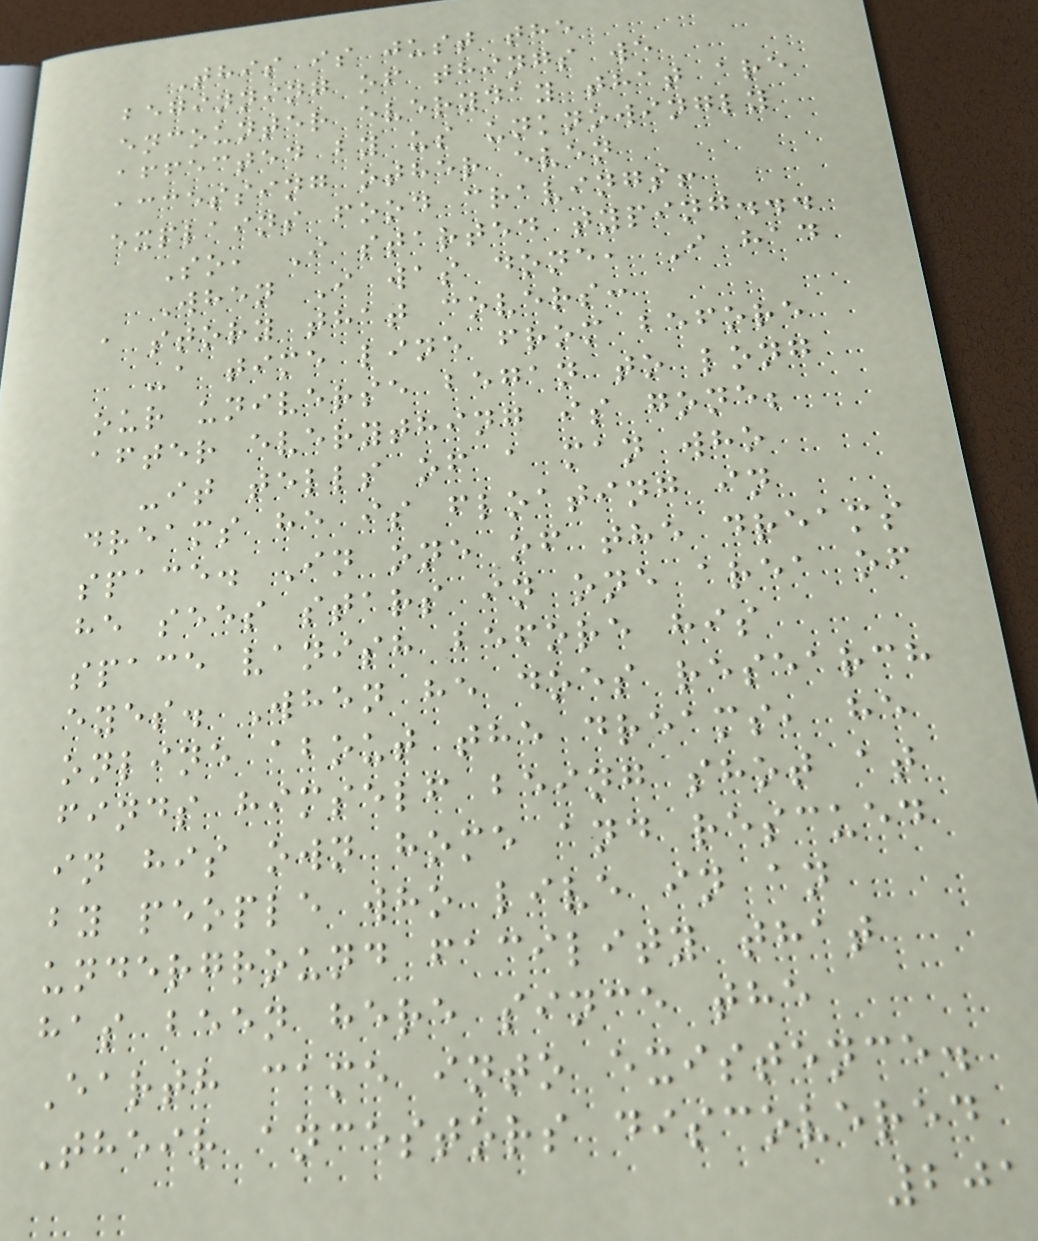This is just the
beginning of things we
encounter everyday that are
affected by us unknowingly
accessing other even
explains food cravings!
So, I started typing...
When I was done, I had
a story that covers:
-a time line from before
our universe began to long
after everything is gone;
-it tells of a man who
dreams he is floating in
space. In one of the dreams
he sees stars in one area of
space vanish before his
eyes. When he does research
online about the dreams, he
finds himself being shot at
in his own home and rescued
by people who live in an
underground facility that
has been here since the
Earth came into existence.
Their ancestors discovered
201
